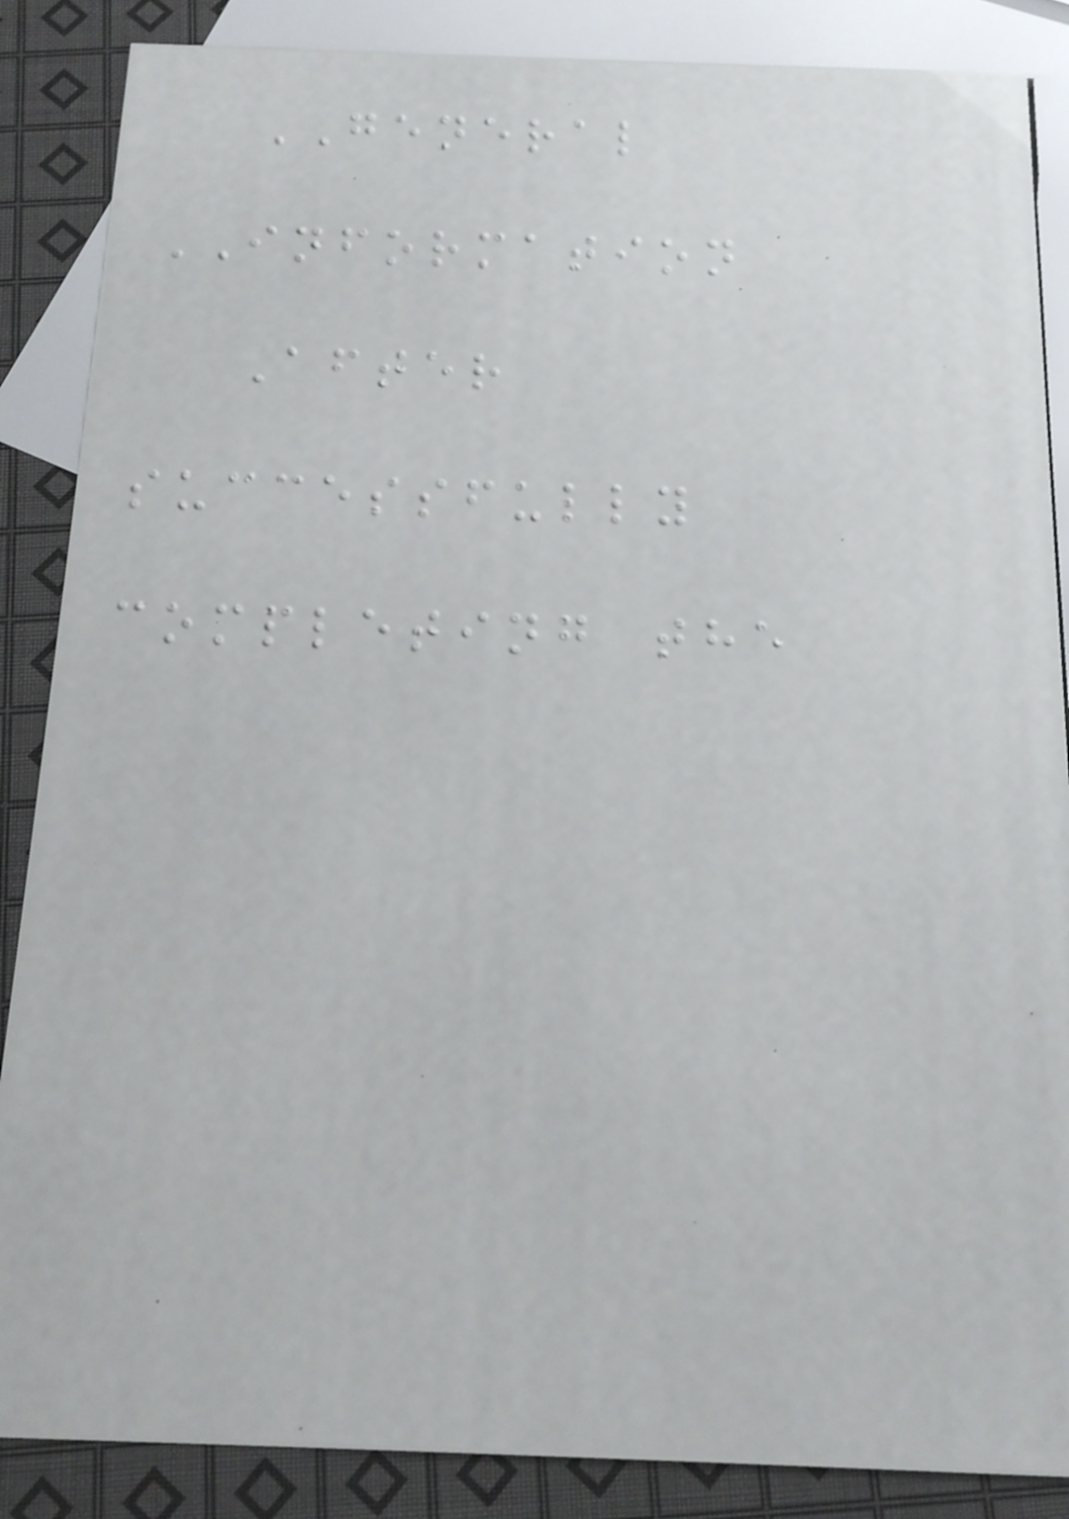GENERAL
INFORMATION
After
successfully
completing the
